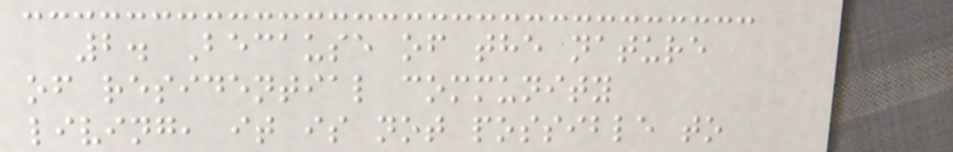2. Because of the nature
of residential community
living, it is not possible to
